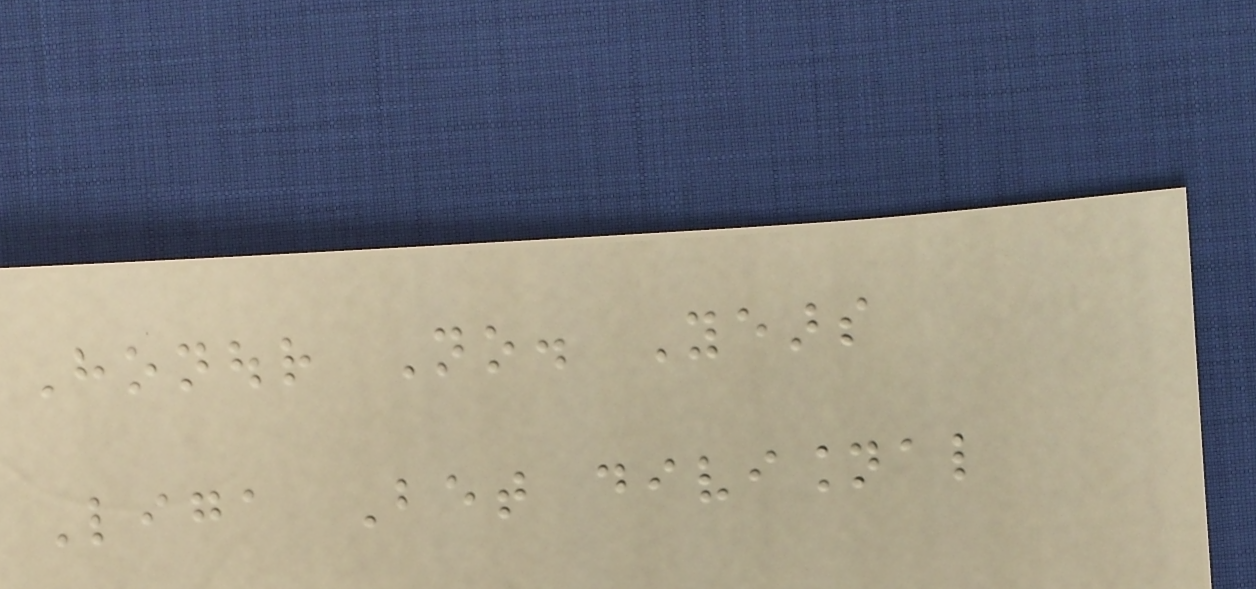Honour No. Years
Liga Bet divisional
